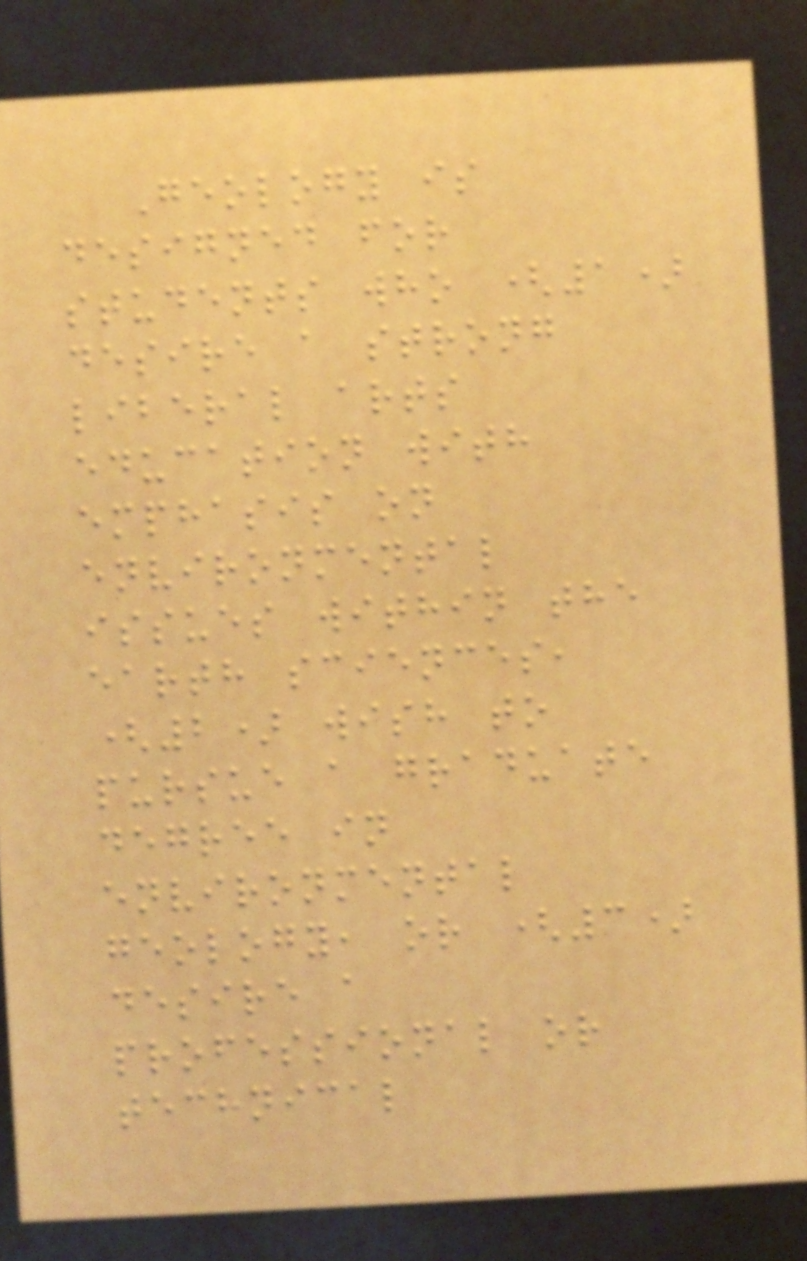Geology is
designed for
students who (1)
desire a strong
liberal arts
education with
emphasis on
environmental
issues within the
earth sciences,
(2) wish to
pursue a graduate
degree in
environmental
geology, or (3)
desire a
professional or
technical
